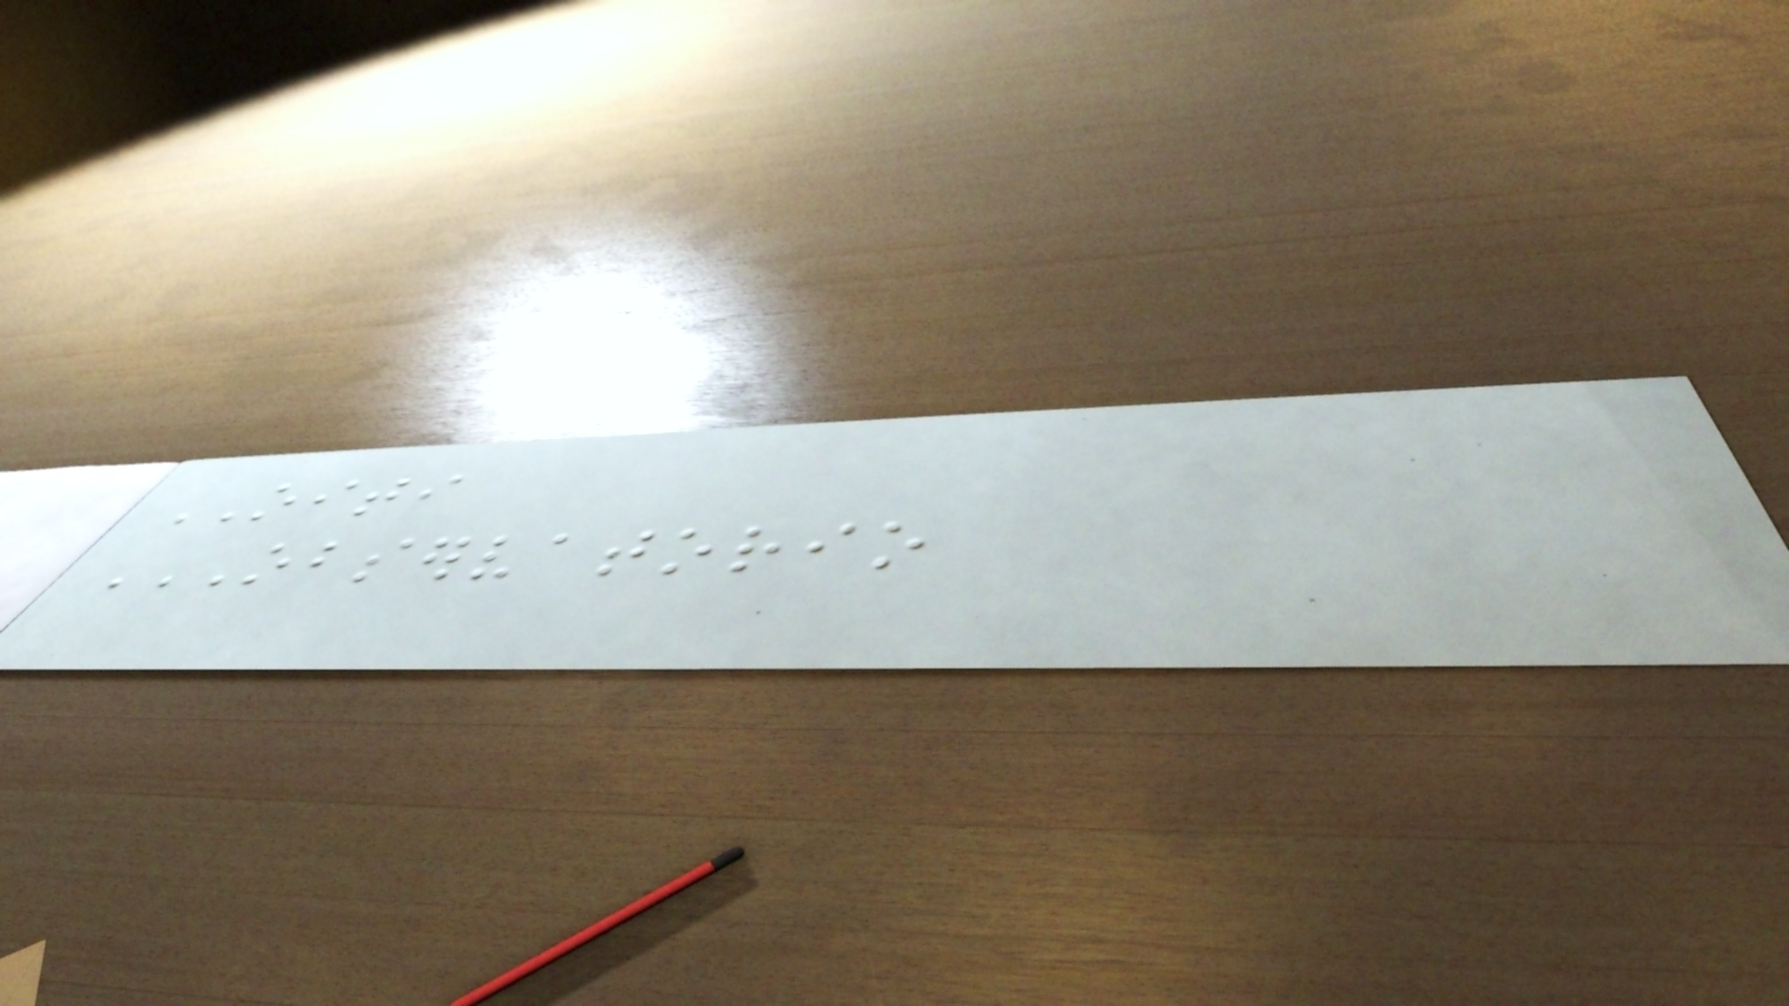OITI
OBSERVATORIO
